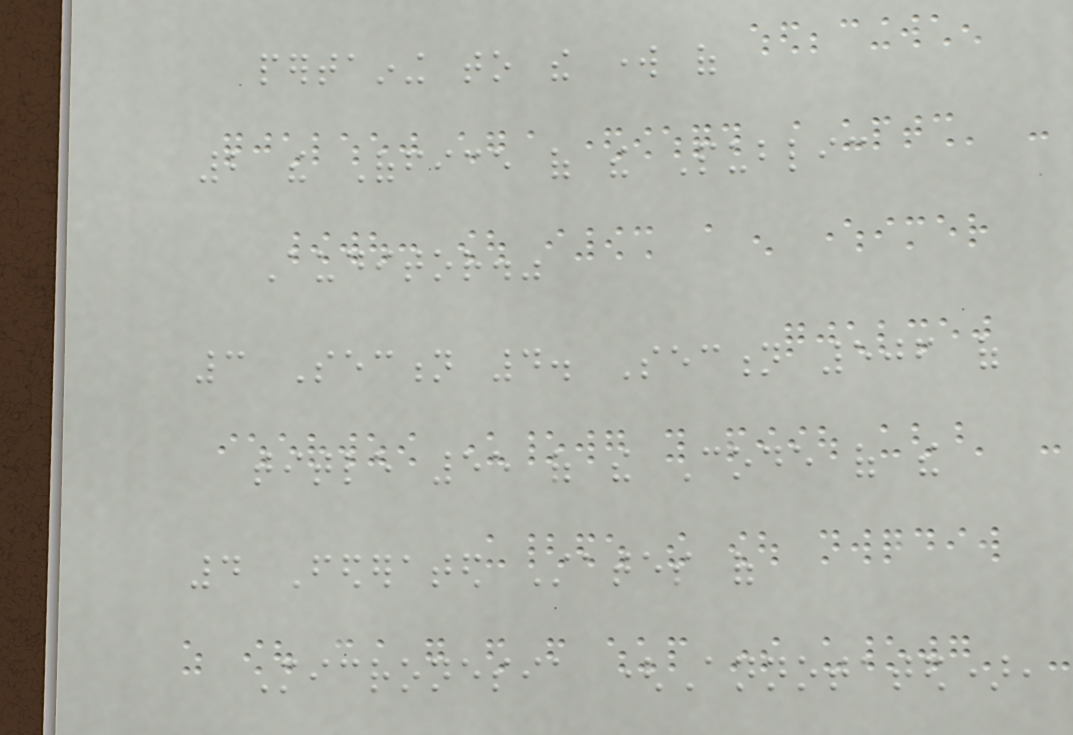pertaining to the work of
2 the Office of the Public
Auditor."
3 Section 4. Section 506 of
title 55 of the Code of the
4 Federated States of
Micronesia (Annotated),
